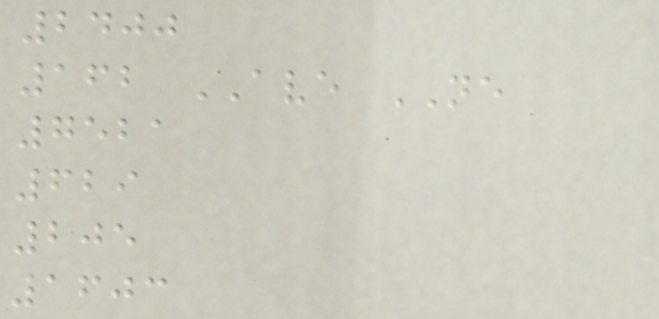2400
162 AVE NE
7521
629
205
1603
